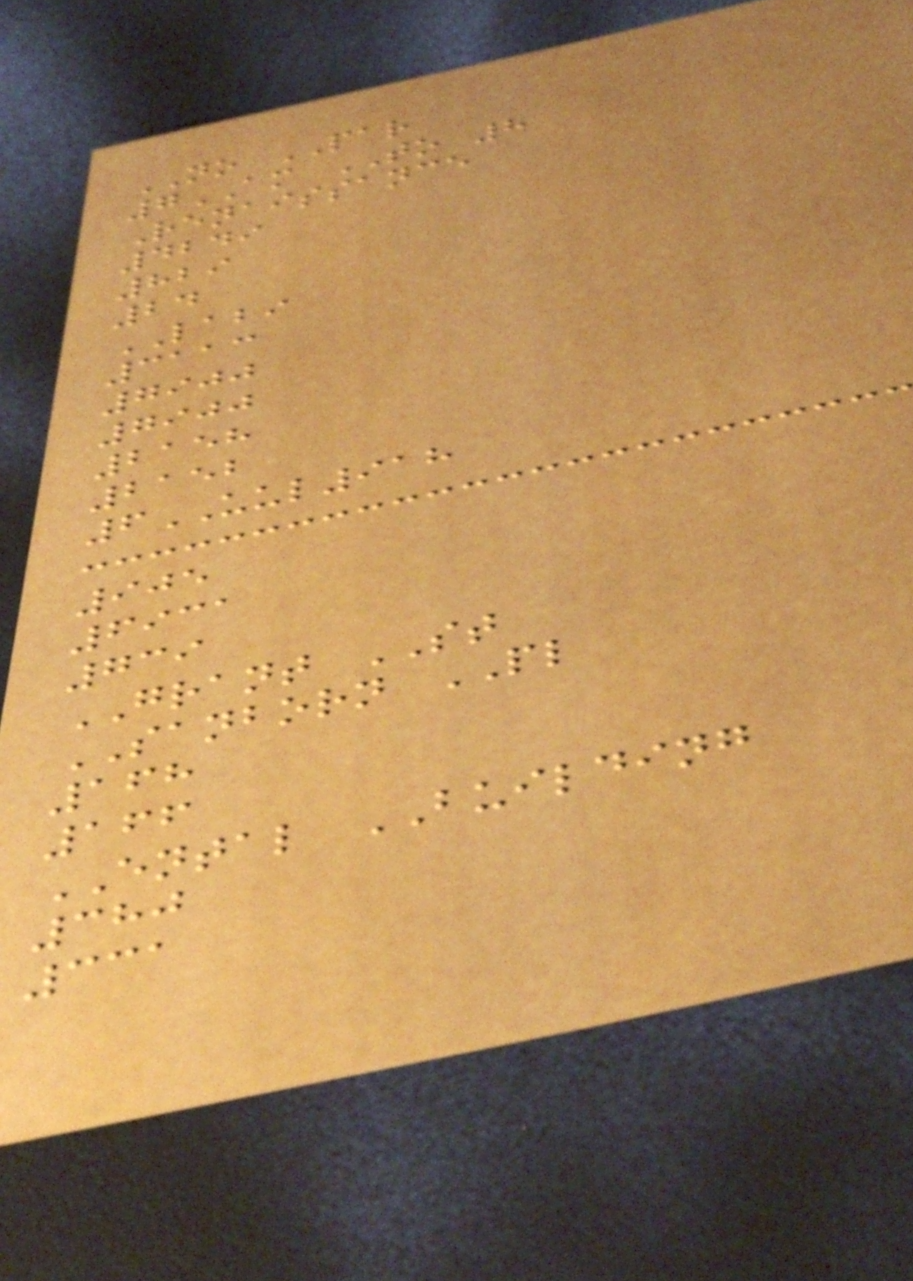NO PAR
7AM TO 8
Renaissance
4249
829
24
LABI
3113
7900
7900
2158
2152
6UUL918
905
6931
739
GRANT ST
SANBORN PL
168
166
ENTAL BUILDING
380
331
